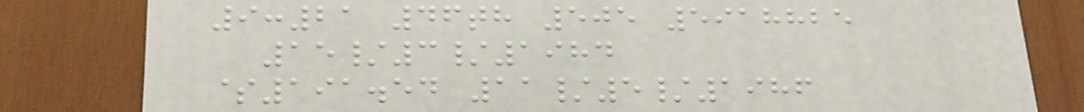9:21 46th 505 5918825
15/3/1984
$191.54 11/5/1986
